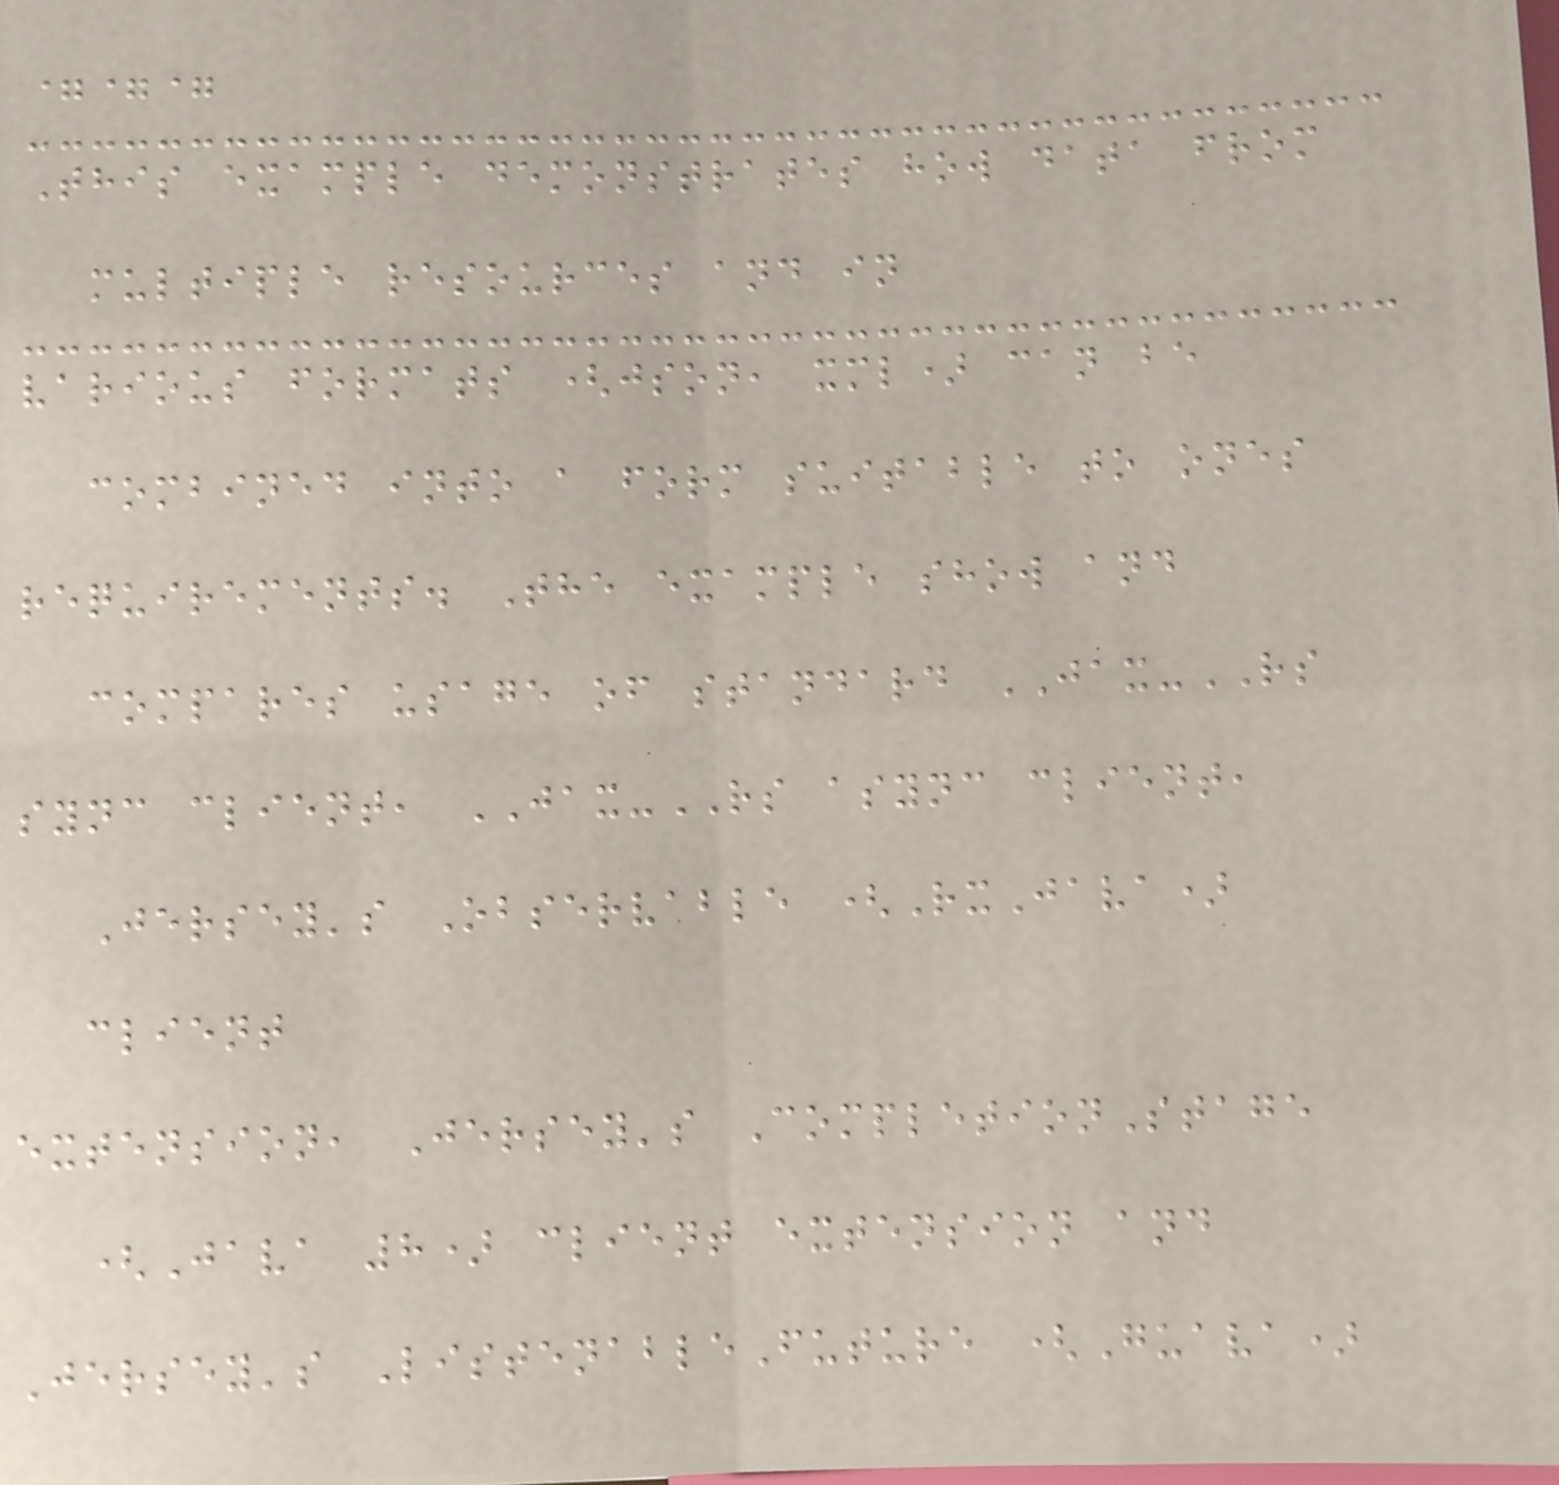===
This example demonstrates how data from
multiple resources and in
various formats (json, xml) can be
combined into a form suitable to ones
requirements. The example show and
compares usage of standard JAX-RS
sync client, JAX-RS async client,
Jersey's Observable (RxJava)
client
extension, Jersey's CompletionStage
(Java 8) client extension and
Jersey's ListenableFuture (Guava)
